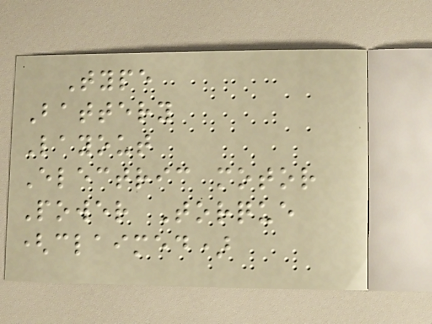Type
Battery
Layout
Electric motor
Power Torque
(claimed)
